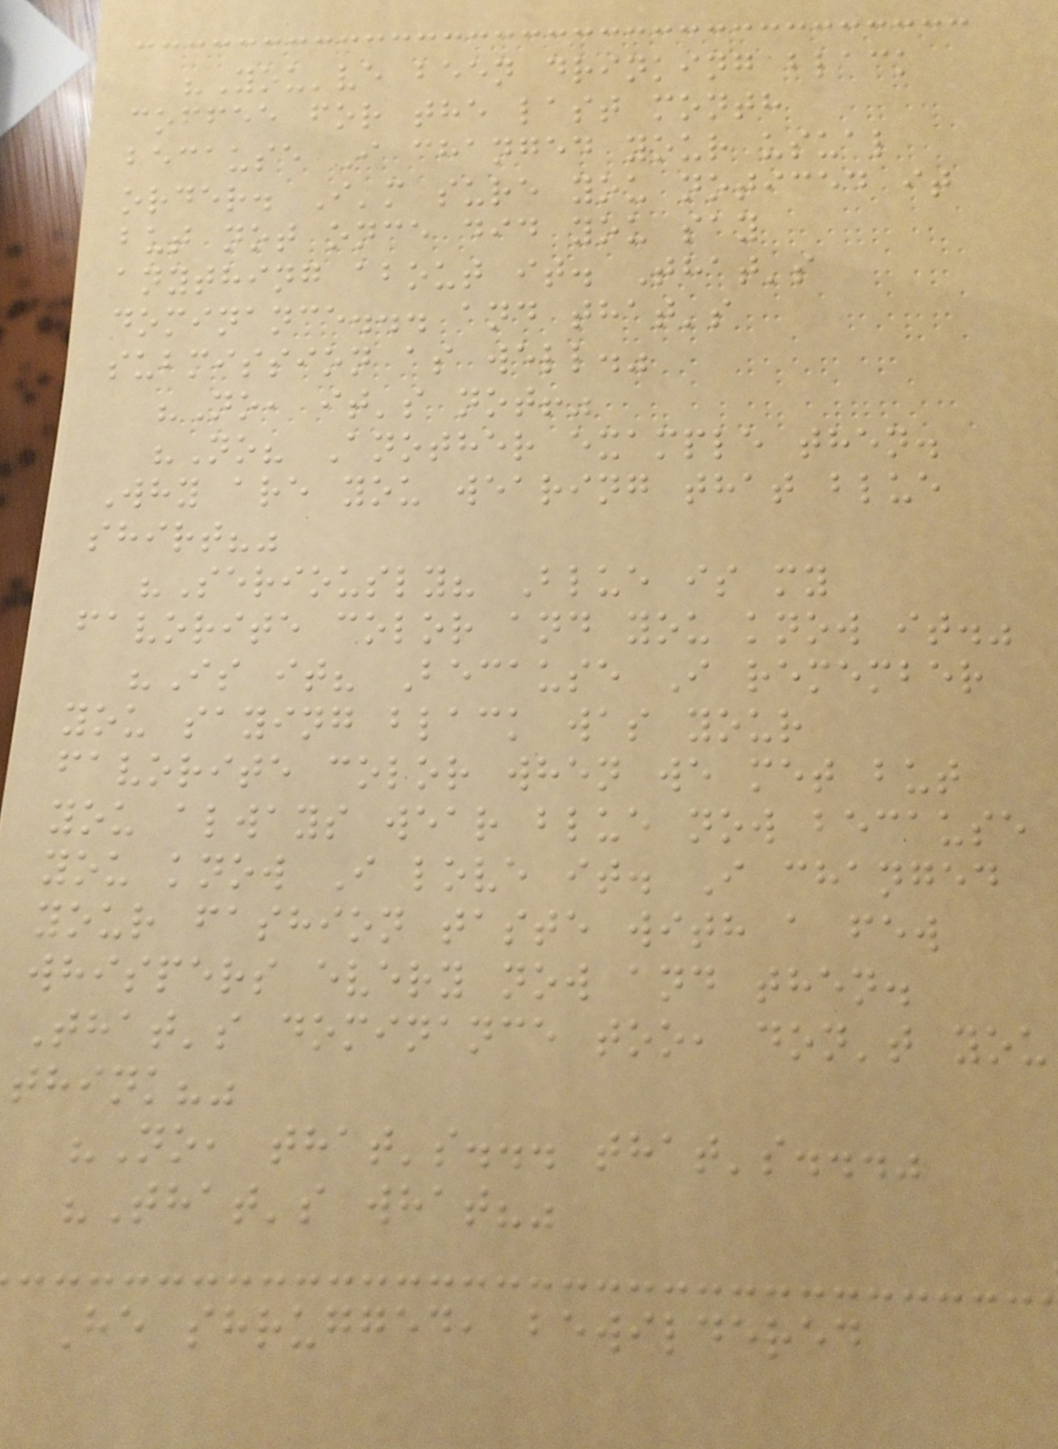"You've been drinking black
coffee for the last month
because I changed your usual
order. I'm sure you noticed it
but not once did you say
anything about it. That's
dominance... and that's
submission as well."
"No, it's not!"
"No? Another example then.
Why are you wearing that blue
shirt?"
"Seriously? Blue is my
favorite color and you know it."
"Is it? Because I remember
you saying black was your
favorite color when we met but
you always wear blue now because
you know I love it. I changed
your fashion taste with a few
whispers every now and then.
That's dominance too, don't you
think?"
"No, that's... that's..."
"That's what?"
He shrugged, bewildered
